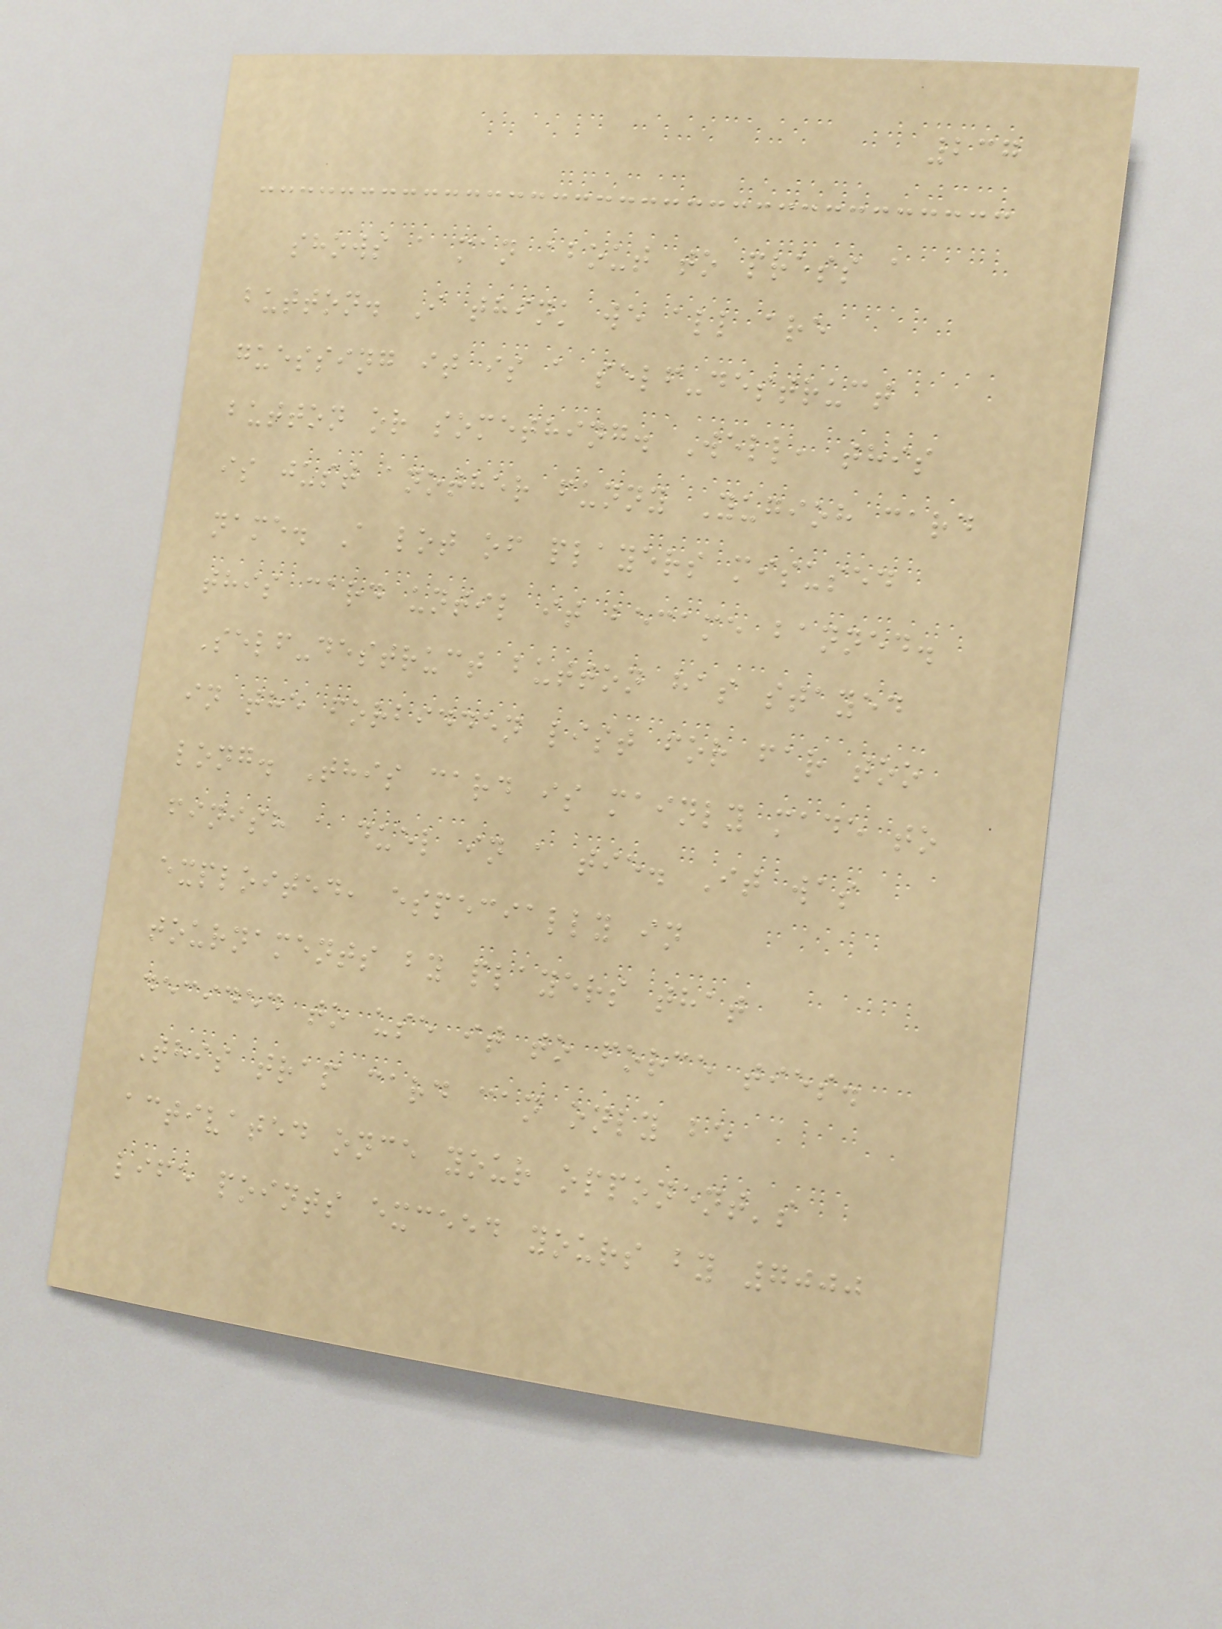237
shows a man about to press a
button. I think we all are
guessing it is a self-destruct
button or something. Well, this
is just another funny Yugioh card
name. A lot of players misused
this card until it became banned.
Self-destruct button has stayed
in the forbidden list for far too
long. This card is mainly made to
finish a duel in a tie. It was
exploited, especially in
tournaments by players that
decided to use it to force ties.
This trap card can only be
activated once your opponent's
life points exceed yours by 7000
